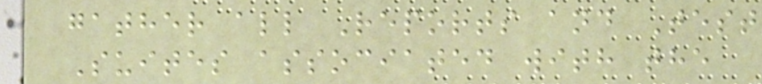gather all Reports and Test
Suites associated with the
